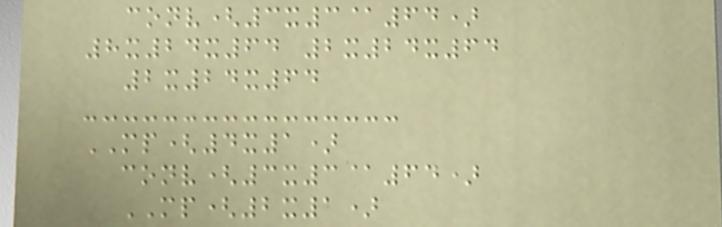conv(3x3@64)
8x24x64 2x24x64
2x24x64
MP(4x1)
conv(3x3@64)
MP(2x1)
